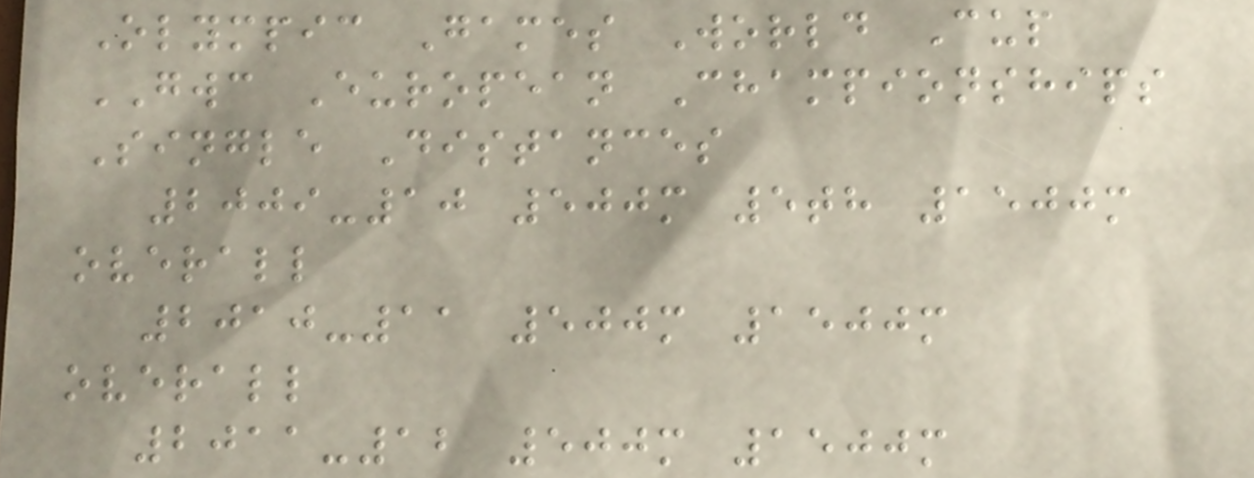Olympic Games World Cup
GWC European Championships
Single Distances
2009-10 500m 5th 1500m
overall
2010-11 500m 1500m
overall
2011-12 500m 1500m
